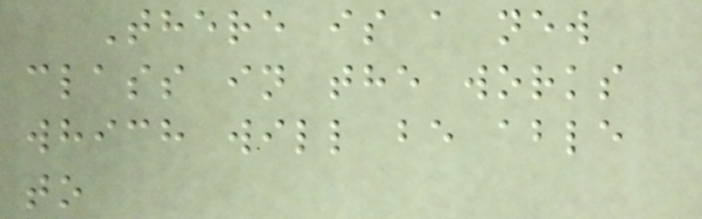There is a new
class in the works
which will be able
to
